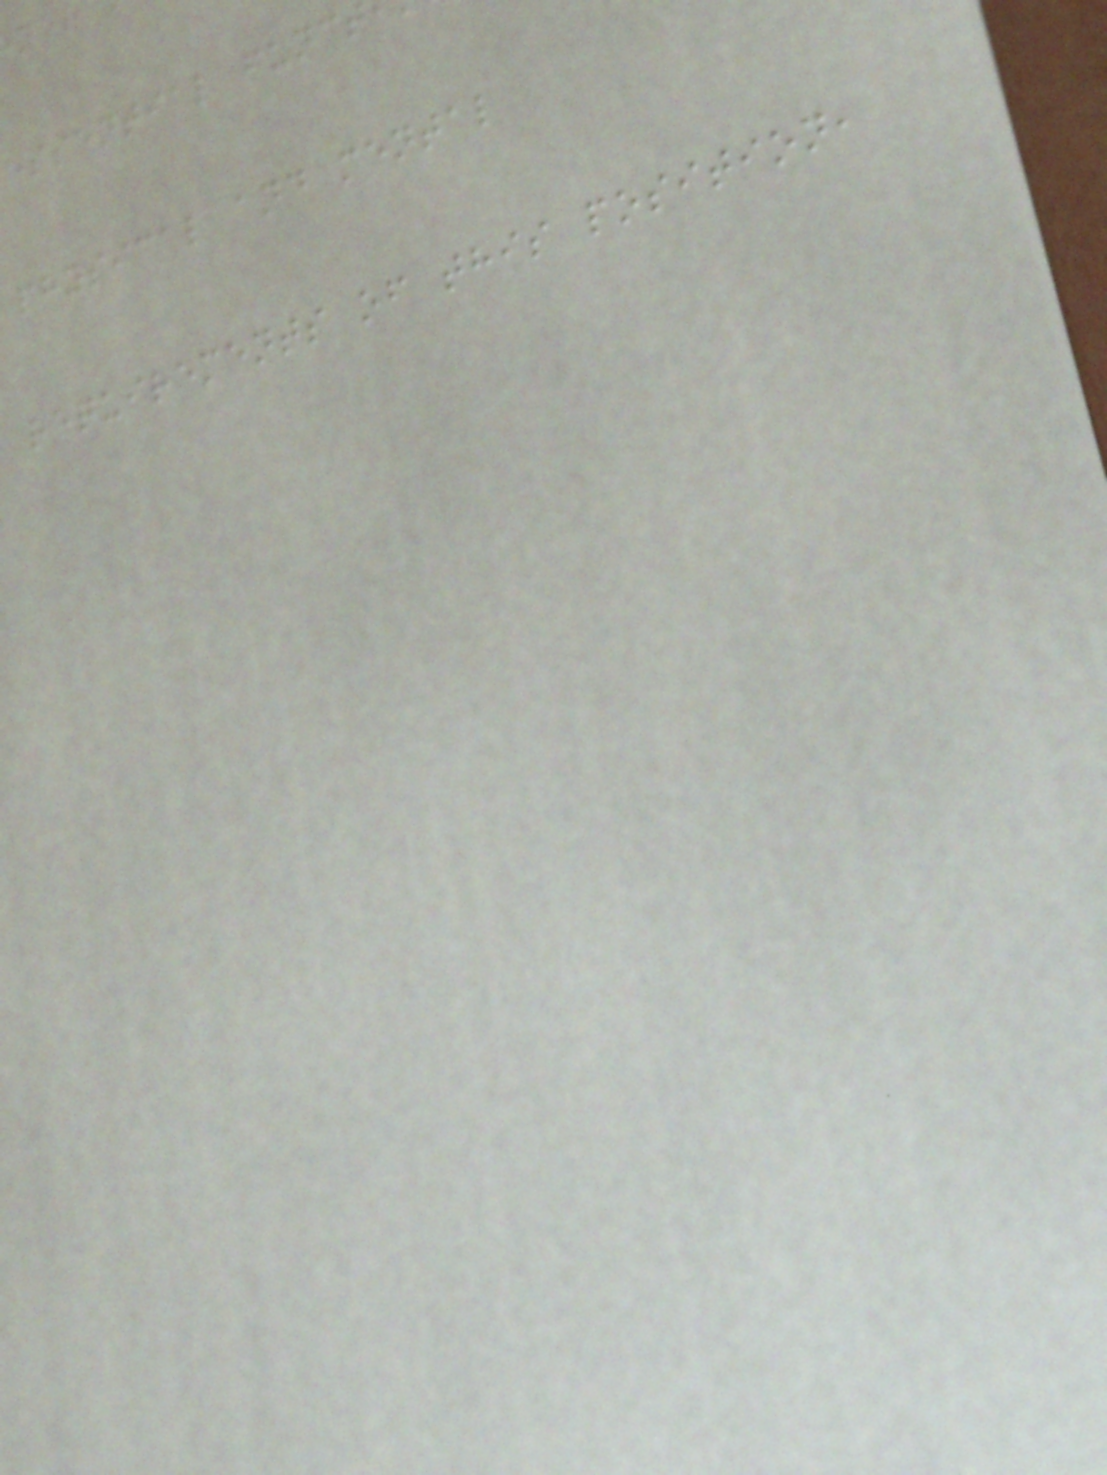essential funct
physical and mental
requirements of this position,
